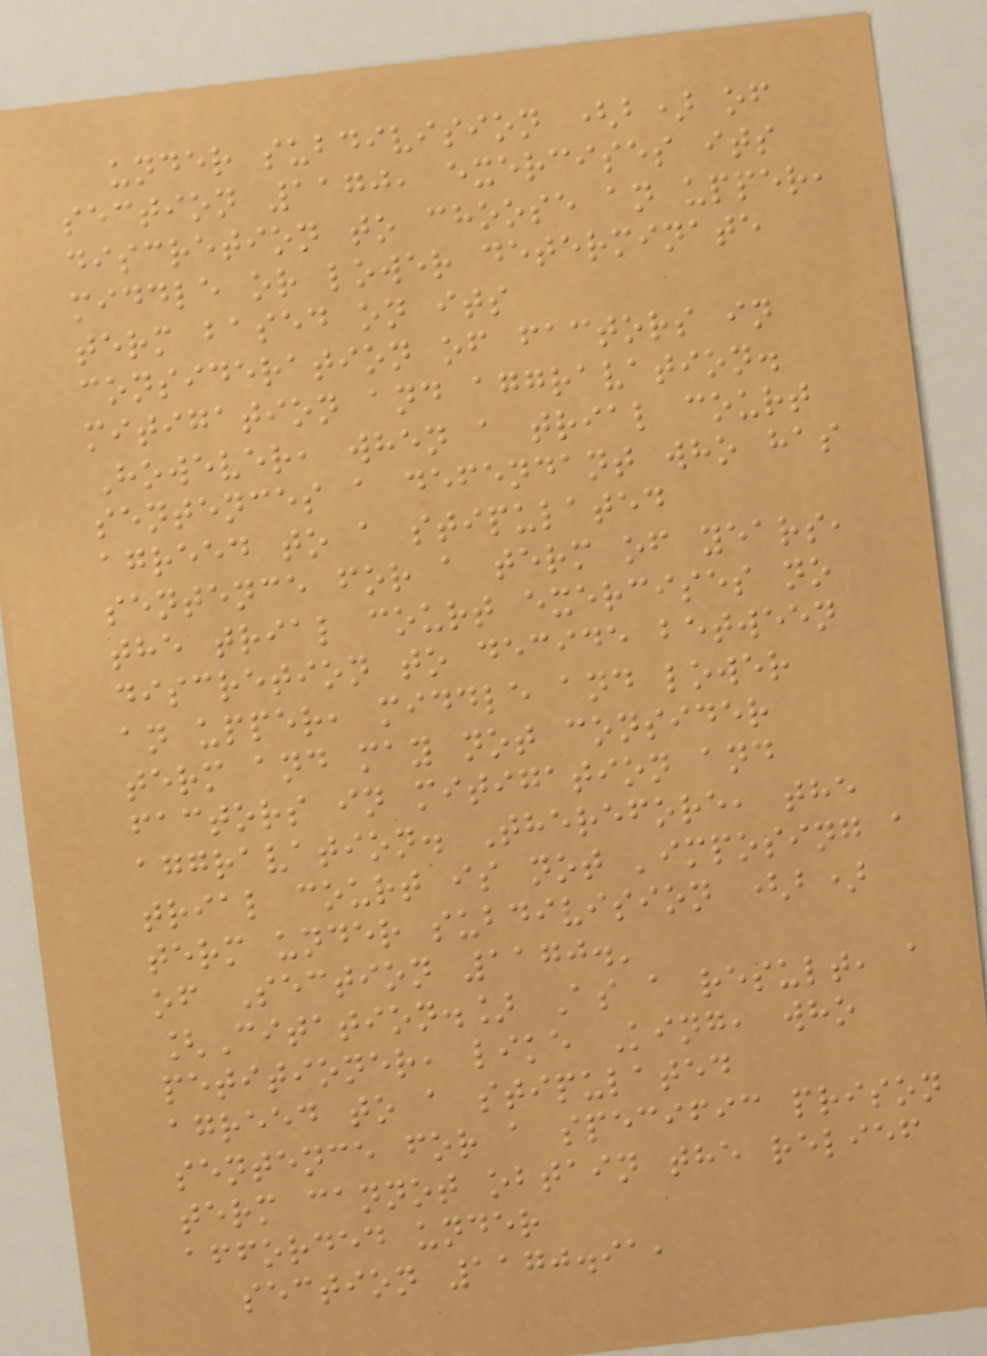under subdivision (b) of
section 1170, exercises its
discretion to choose an upper,
middle or lower determinate
term based on its
consideration of factors in
mitigation and aggravation.
However, when a trial court
sentences a defendant who has
agreed to a stipulated
sentence for a term of years,
the trial court exercises no
discretion to decide between
an upper, middle and lower
term and may not consider
factors in mitigation and
aggravation. Therefore, the
trial court is not 'imposing a
term under subdivision (b)
of Section 1170.'
[Citation.] As a result, a
petitioner, like King, who
agreed to a stipulated
sentence for a specific prison
term cannot obtain the relief
afforded under
section 1170.91,
